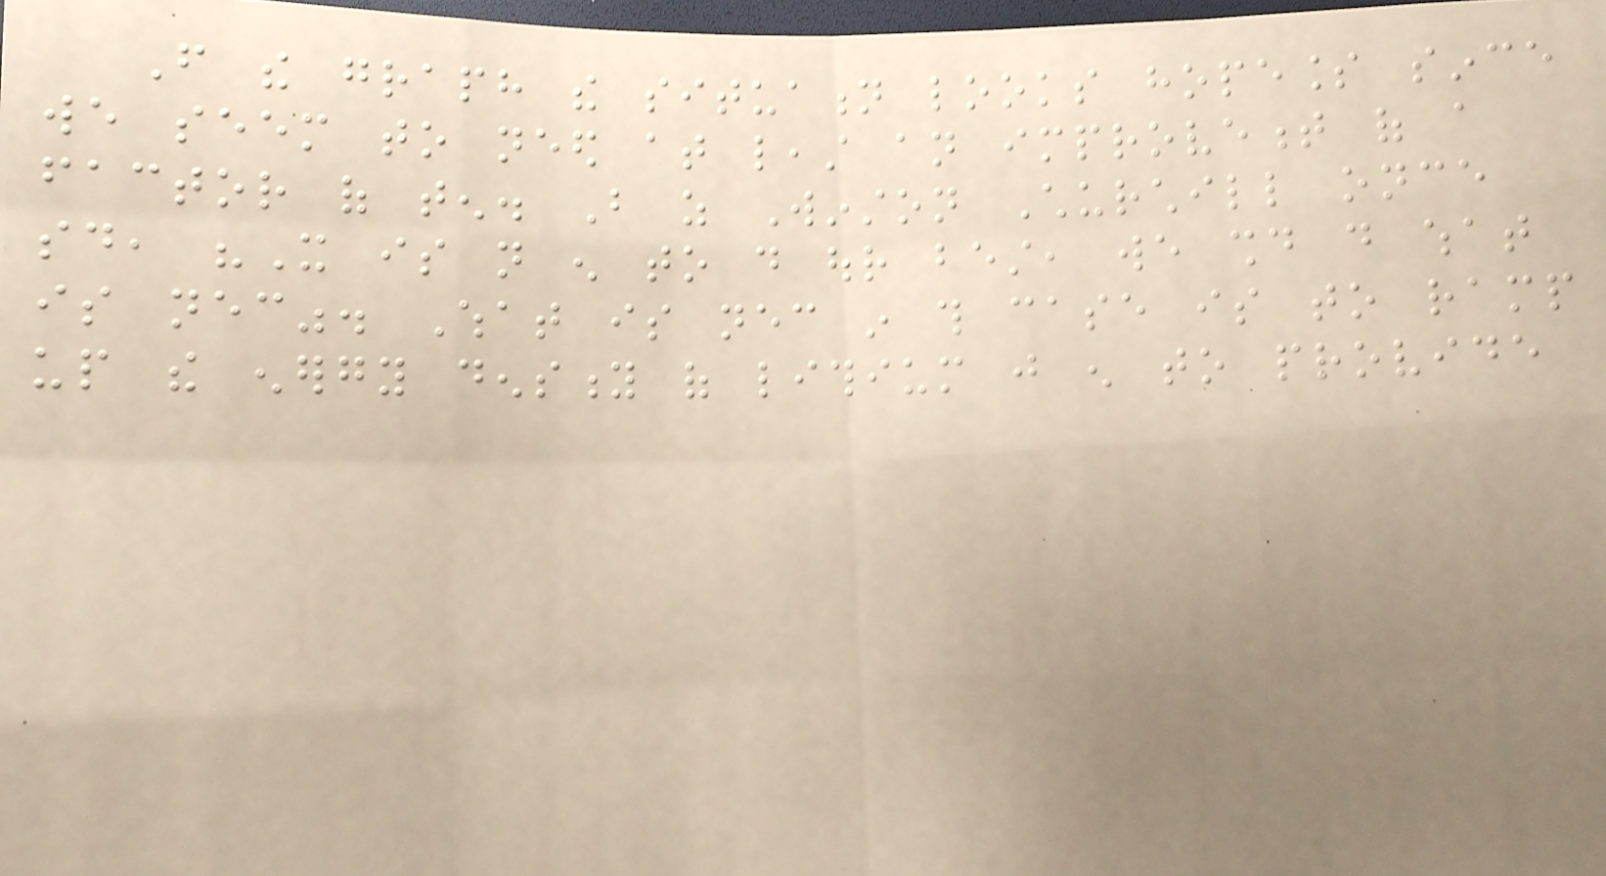From the graph the situation looks hopeless since
we seem to need at least an improvement of a
factor of ten. But as Winston Churchill once
said, "It is not enough to do our best, we should do what
is necessary". What is necessary in this case is to ramp
up the energy density of lithium just enough to provide
